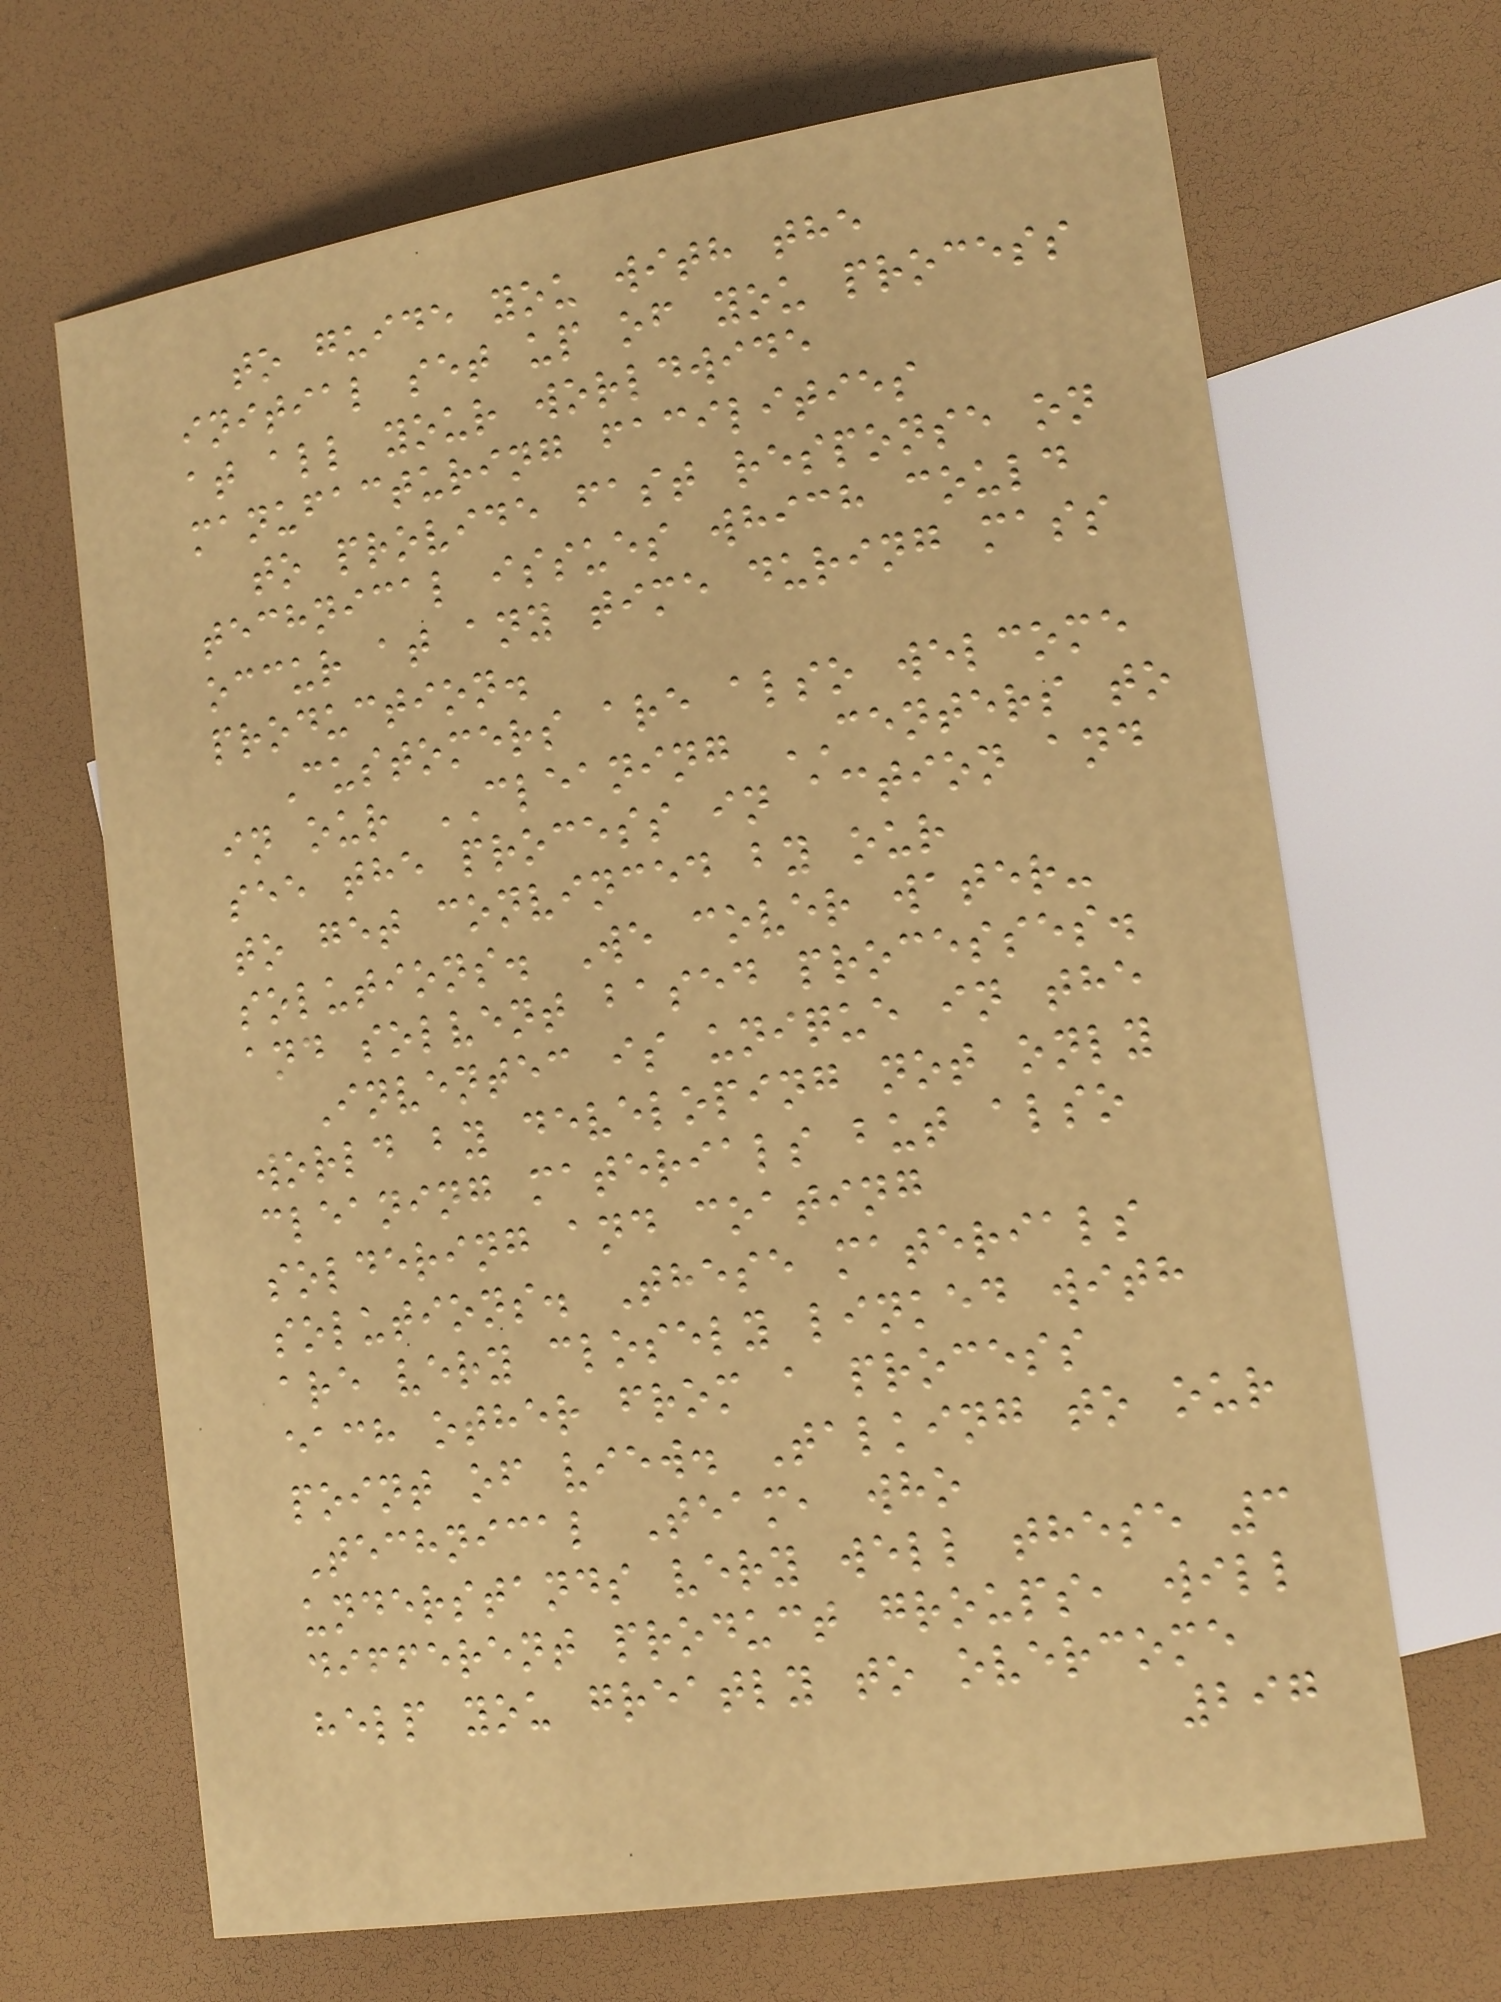to guide you with the
initial set up of you process
at all your worldwide
manufacturing facilities
to provide fast response on
technical issues which could
occur at any time during mass
production.
Customers are also welcome
in our CLEANING CENTERS to
see the process in action and
to get convinced by our
solutions. We cover water-
and solvent based processes.
Inventec is unique in the
world by developing not only
cleaning materials but also
soldering and coating
solutions. These materials
are very closely linked with
each other from a process
point of view. Talking to our
Technical Team, who
understands very well these 3
different product groups, will
help you greatly to overcome
297
